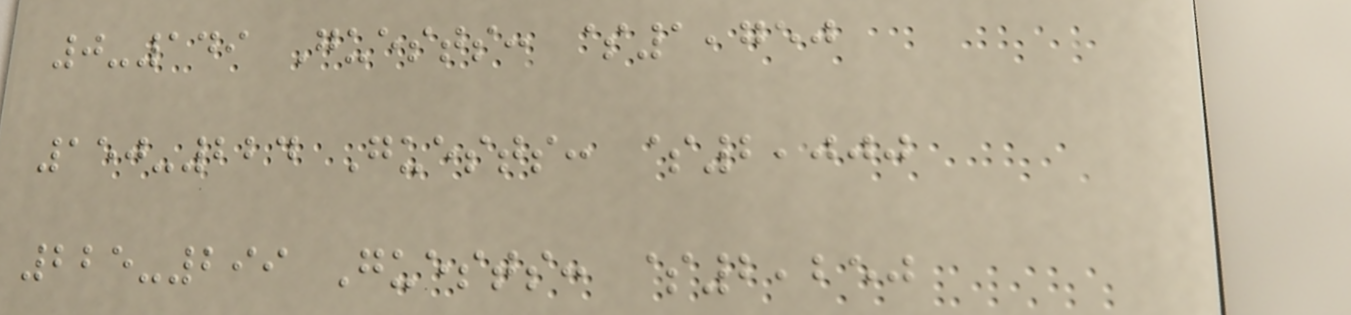0-149 Guests: $1,750
150-224 Guests: $2,000
225-299 Guests: $2,250
